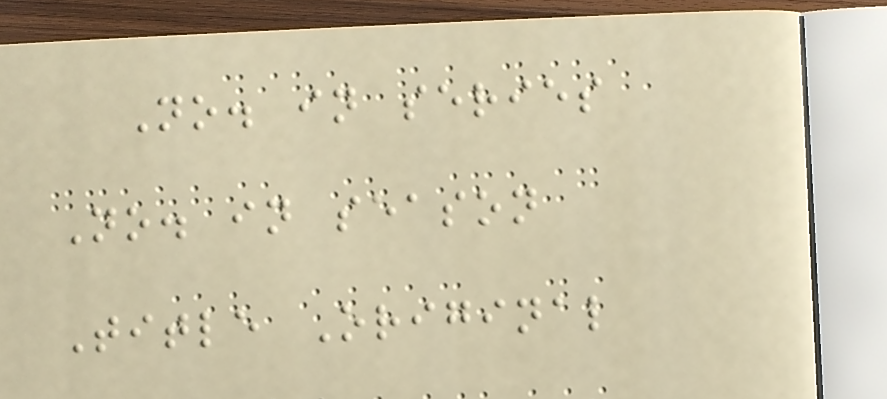No. in series
No. in season
Title Original
